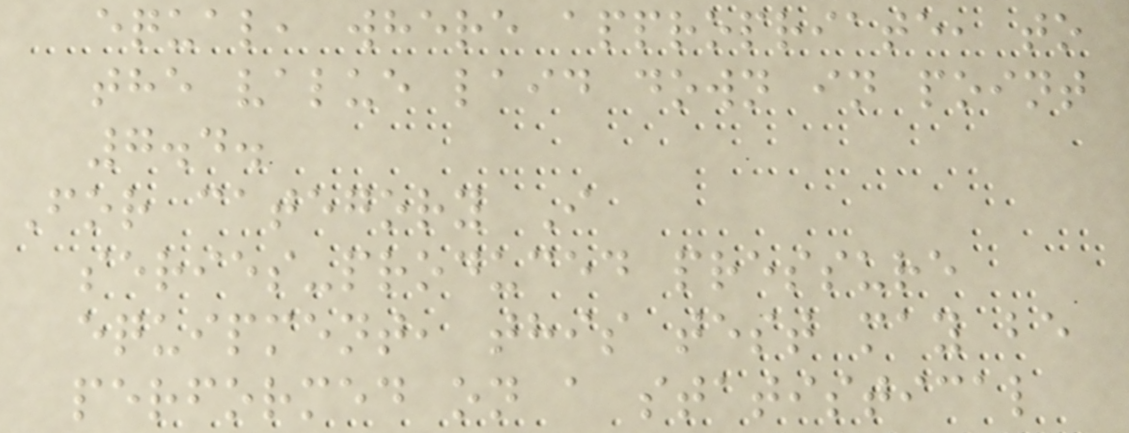equal, where appropriate, to
the value laid down in point
7.4.
For category I
series-produced pressure
equipment, this test may be
performed on a statistical
